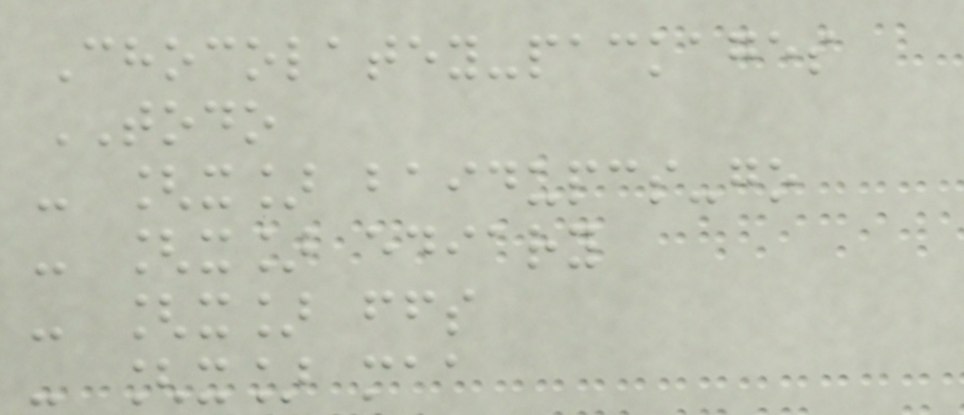Chocolatey-packages
TODO
- [x] baidupcs-go
- [x] ediary
- [x] ffs
- [x] maa
